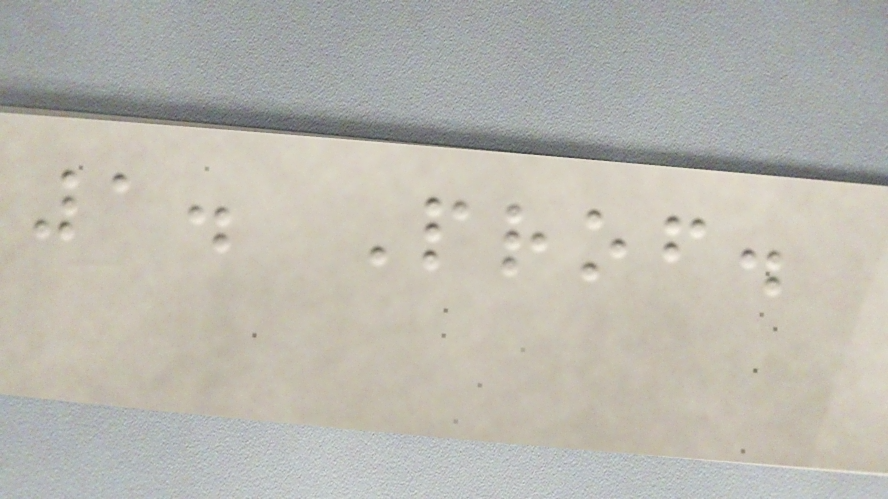1. Prof.
